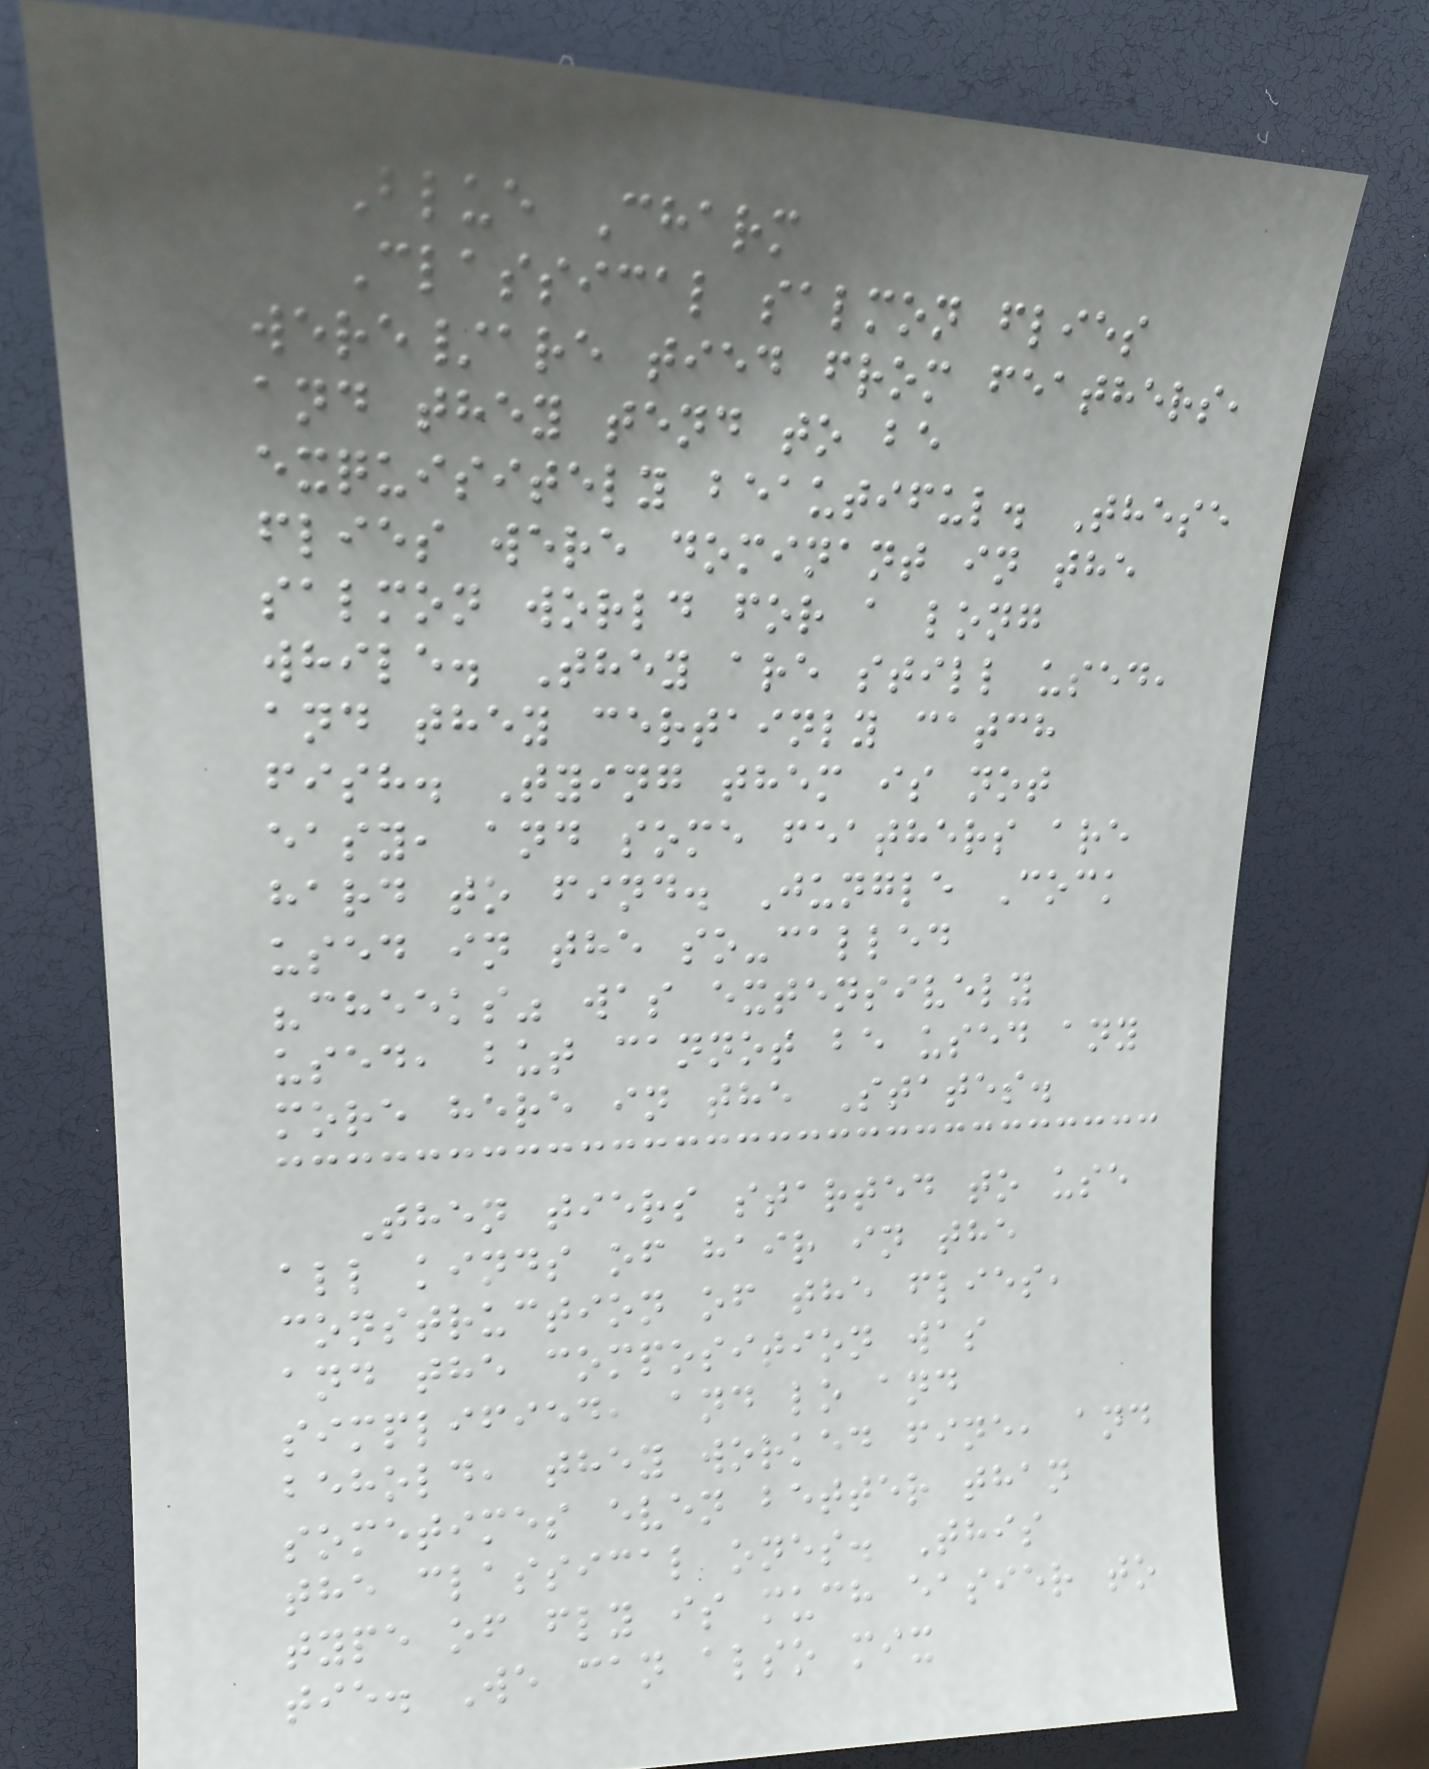Blue Charm
Classical salmon flies
were/are tied from feathers,
and they tend to be
exquisitely beautiful. These
flies were dominant in the
salmon world for a long
while. They are still used,
and they certainly catch
fish. Tying them is not
easy, and some feathers are
hard to find. Jungle Cock
used in the so-called
"cheeks" was extensively
used, but cannot be used any
more here in the States.
Then tiers started to use
all kinds of hair in the
construction of the flies,
and the composition was
simplified, and lo and
behold, they worked fine, and
sometimes even better than
the classical ones. This
type of fly is much easier to
tie. We can also mix
